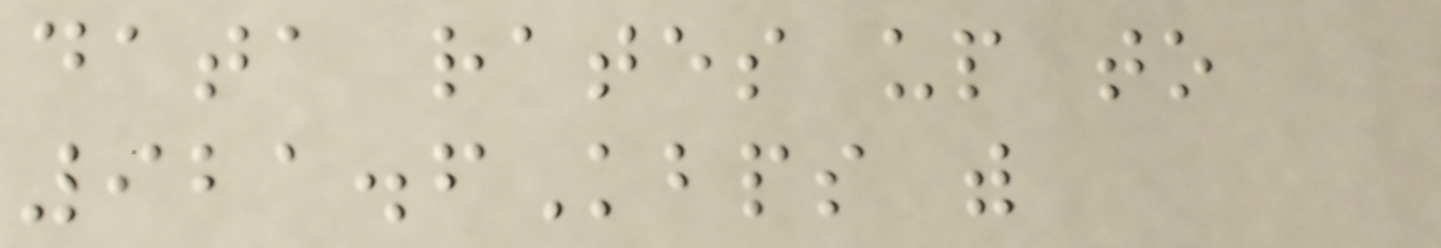data rates up to
921.6Kbps with
